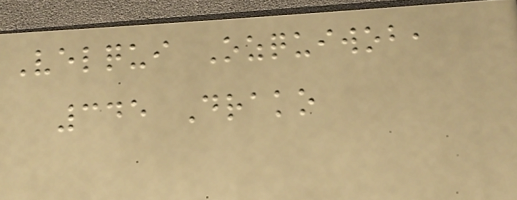Velqui Ozquiwob,
345 Drako
